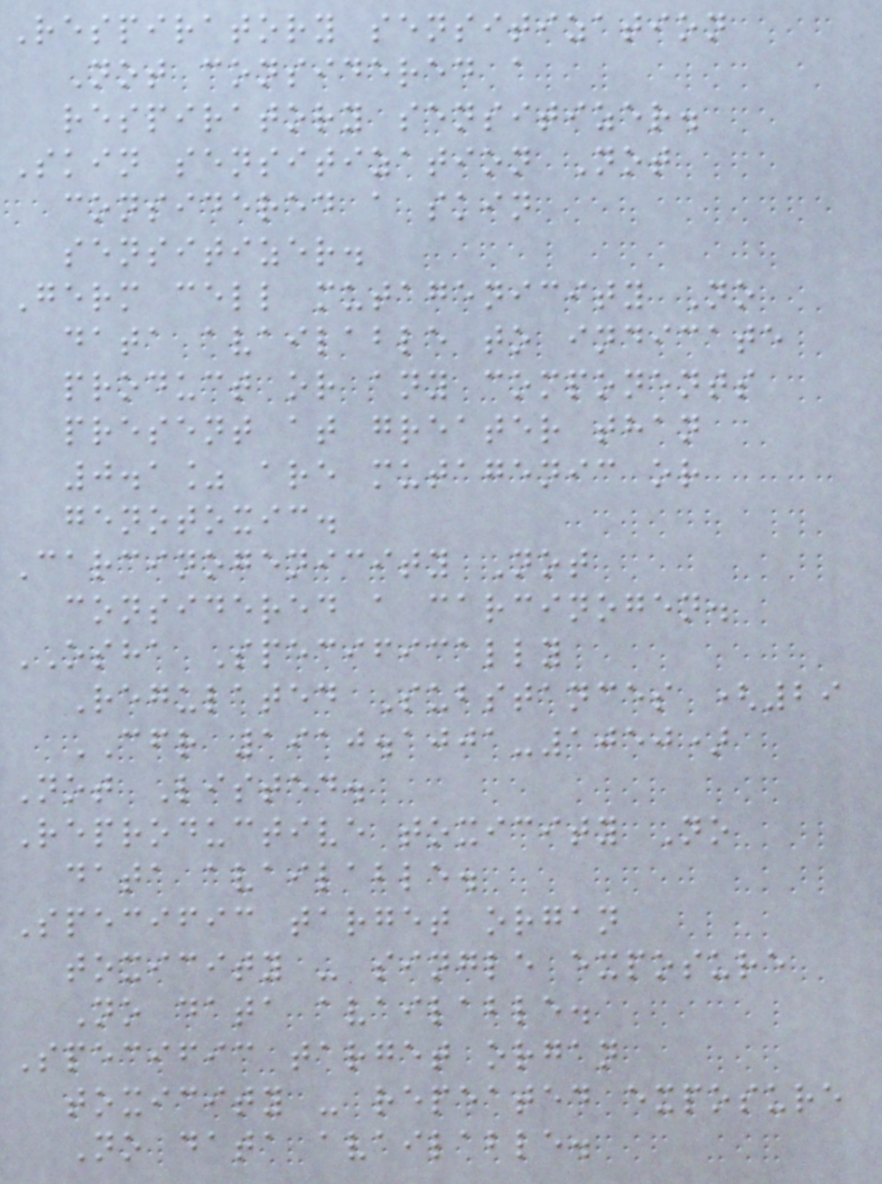Respiratory sensitization
Not considered a
respiratory sensitizer.
Skin sensitization Not
considered a skin
sensitizer.
Germ cell mutagenicity No
data available to indicate
product or any components
present at greater than
0.1% are mutagenic or
genotoxic.
Carcinogenicity Not
considered a carcinogen.
OSHA Specifically
Regulated Substances (29
CFR 1910.1001-1050)
Not Listed.
Reproductive toxicity No
data available.
Specific target organ
toxicity - single exposure
No data available.
Specific target organ
toxicity - repeated exposure
No data available.
